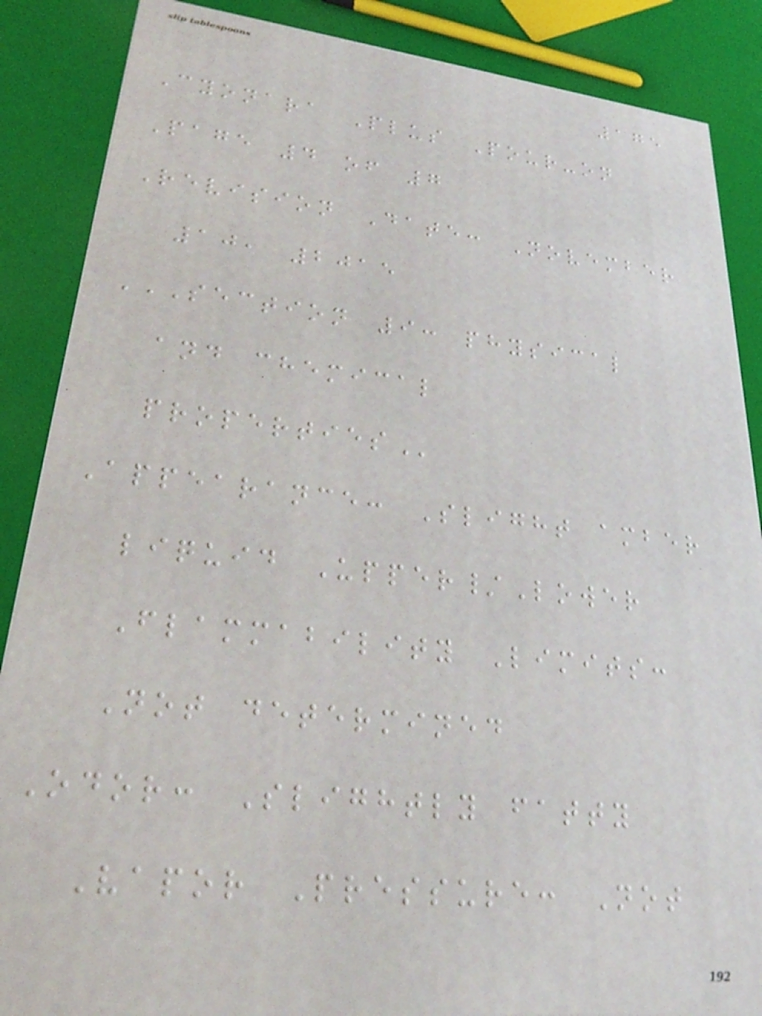175
Cyonara Plus Pour-on
Page 4 of 7
Revision Date: November
10, 2015
SECTION 9: PHYSICAL
AND CHEMICAL
PROPERTIES
Appearance: Slight amber
liquid Upper/Lower
Flammability Limits:
Not determined
Odor: Slightly fatty
Vapor Pressure: Not
